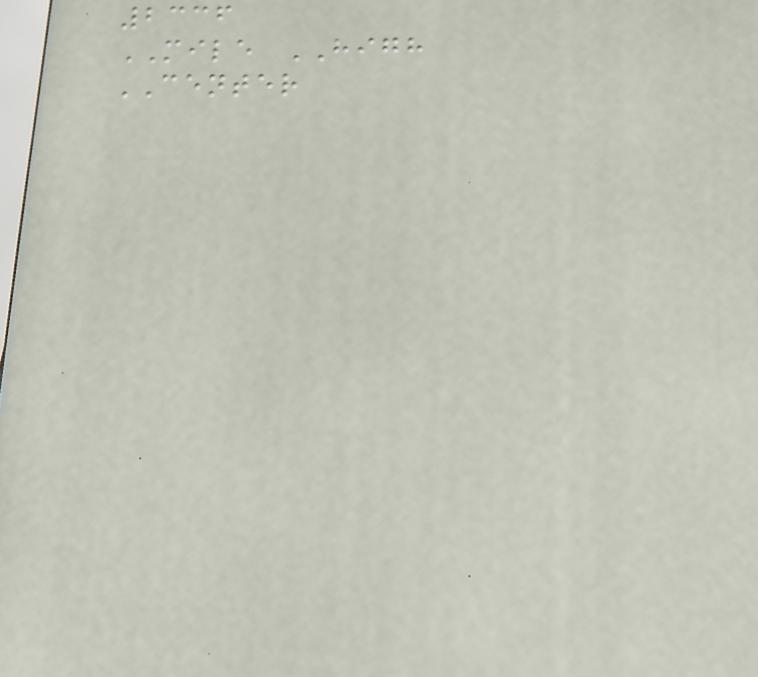2336
MILE HIGH
CENTER
